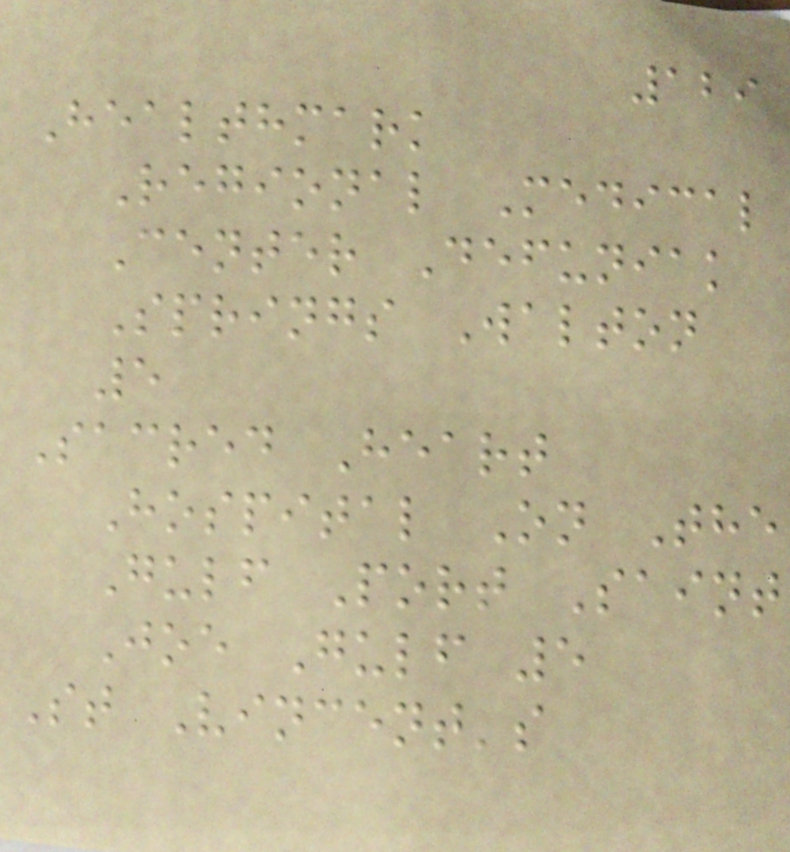129
Healthmark
Regional Medical
Center Defuniak
Springs Walton
5
Sacred Heart
Hospital On The
Gulf Port Saint
Joe Gulf 5
St Vincent's
